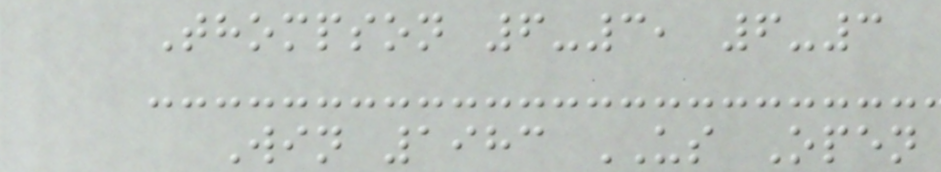Thompson 6-3, 6-3
Win 1983 US Open
